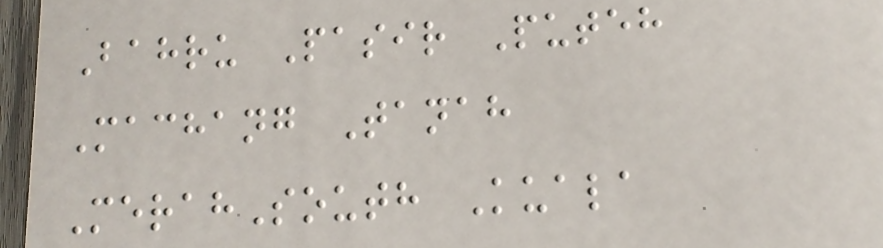Bahru Pasir Puteh
Machang Tanah
MerahSouth Kuala
